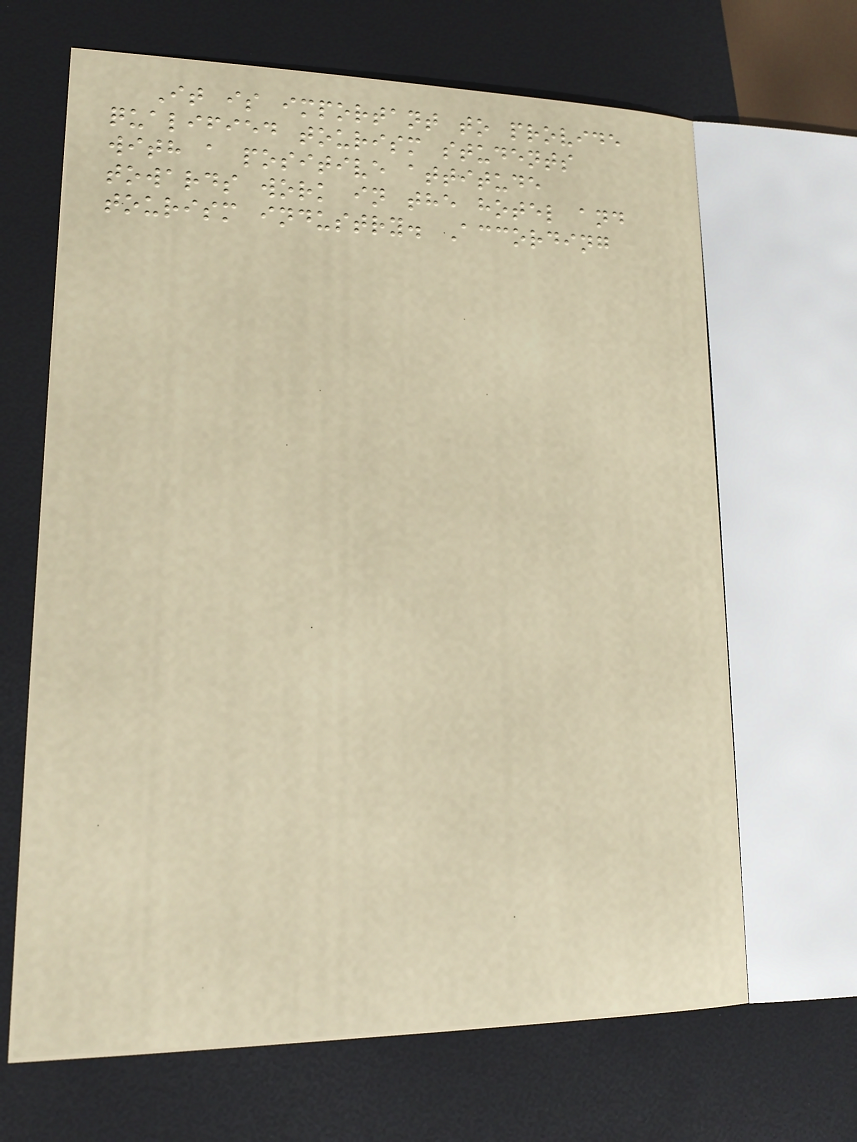It is important to provide
qualified tourism students
with a positive attitude
towards work in the hotel and
tourism industry. According
